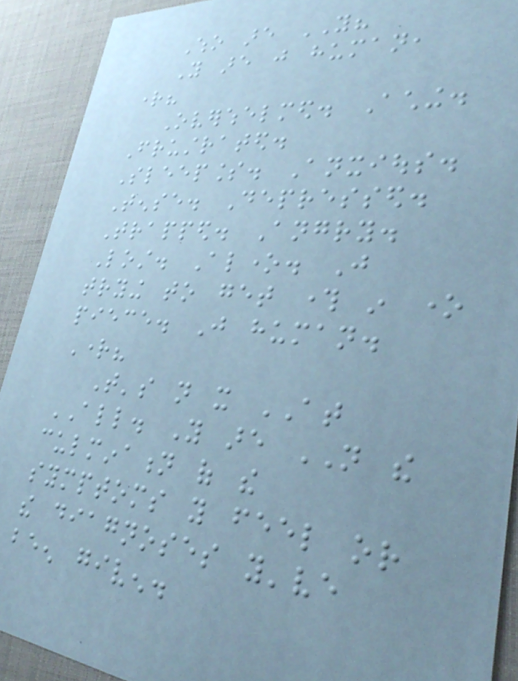Who are YOU?
You are just human,
right?
Overwhelmed. Aching.
Frustrated.
Sleepless. Anxious.
Tense. Depressed.
Trapped. Angry.
Lost. Alone. Just
trying to get through in one
piece. Just human.
Right?
That's not it AT
ALL. You are NOT the
culmination of the
symptoms you feel or
the diagnoses you've
been given.
